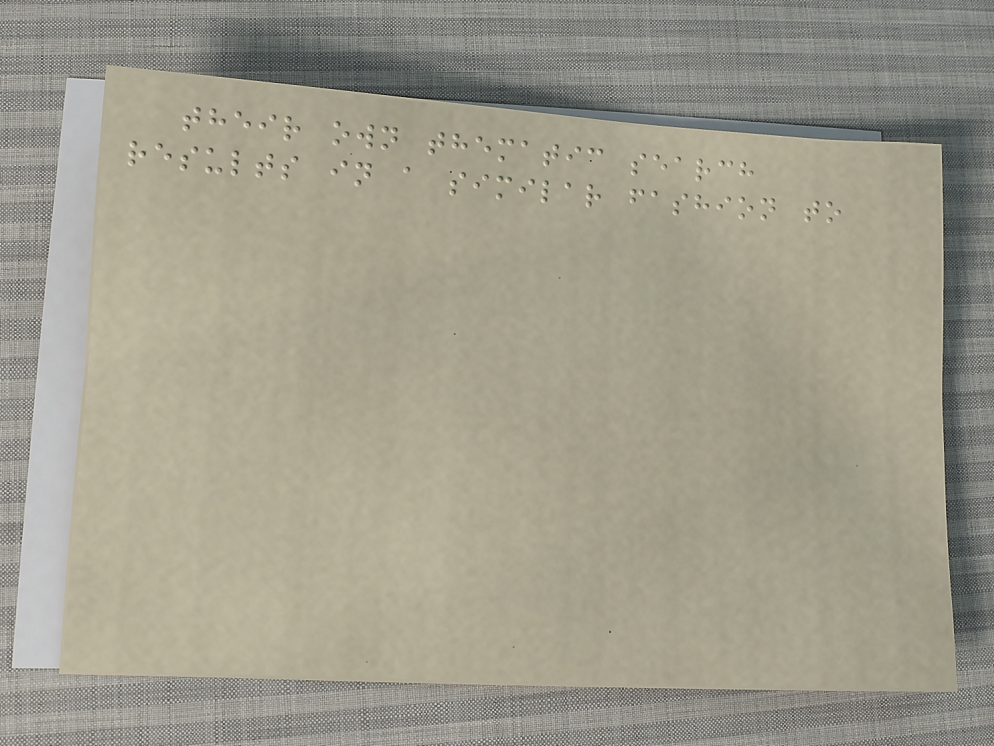their own thematic search
results in a similar fashion to
